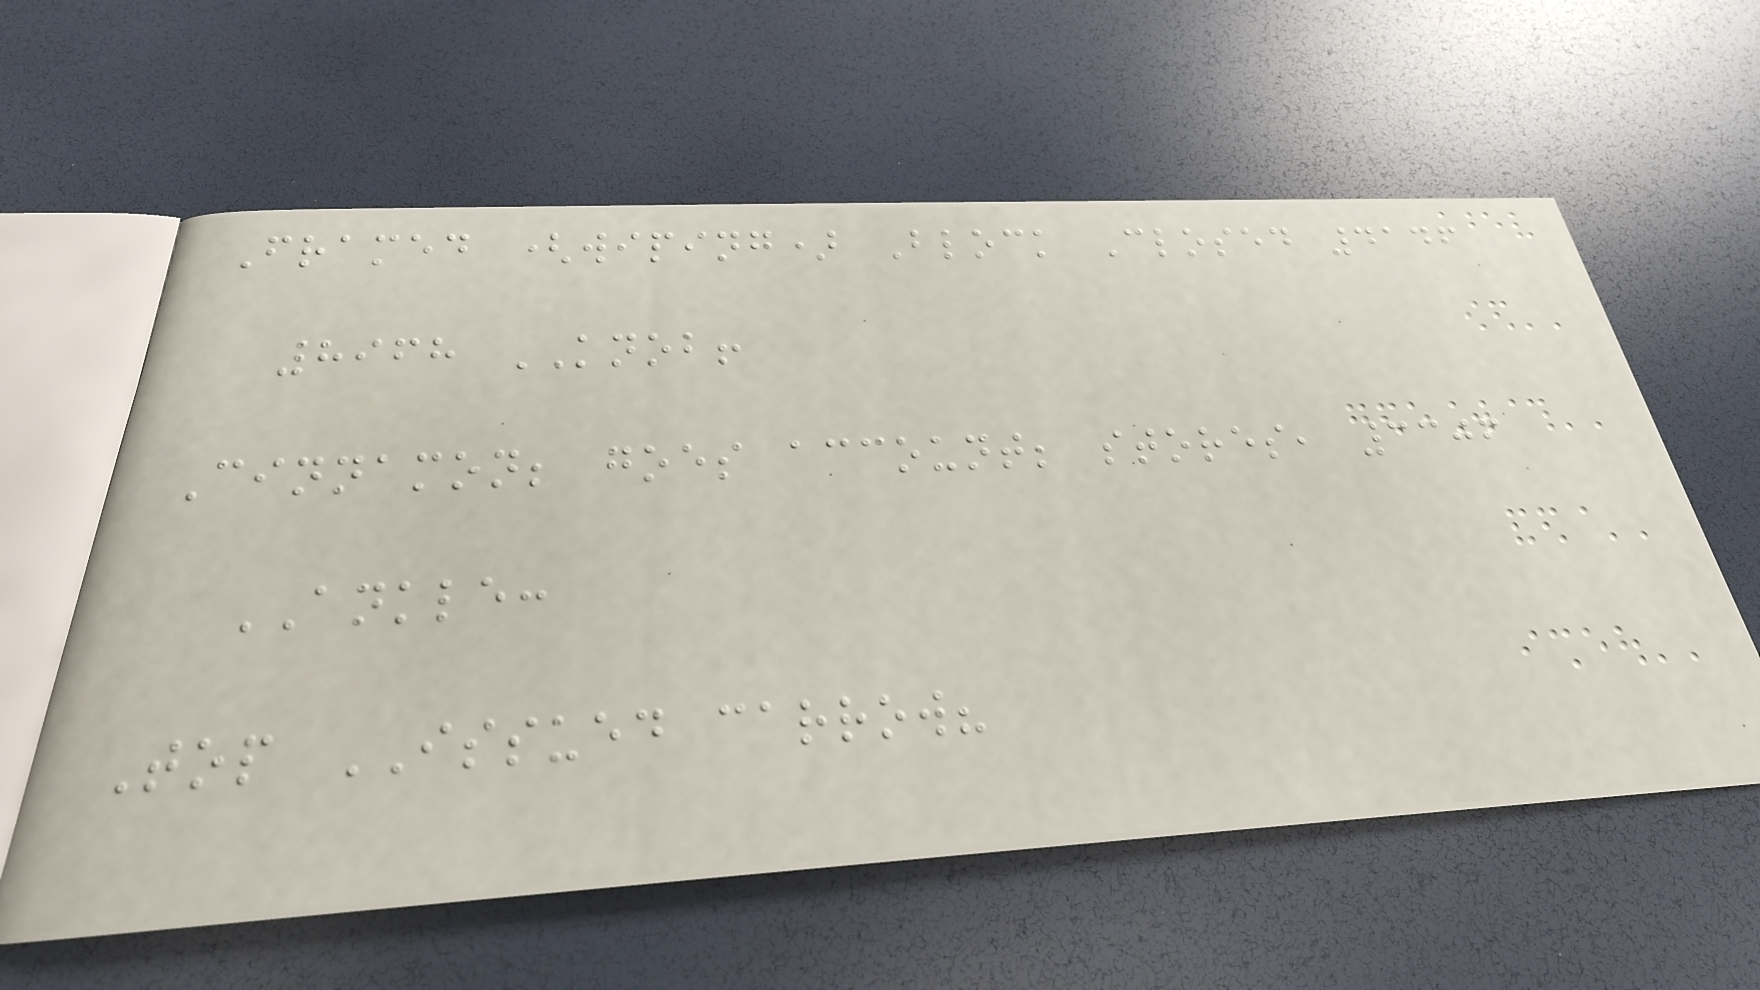Framed (wiping) Block Closed 4146
8968 KNOB!
Cinnamon; goes account; stores, 3306
ANKLE:
Top ISSUED carrow?
